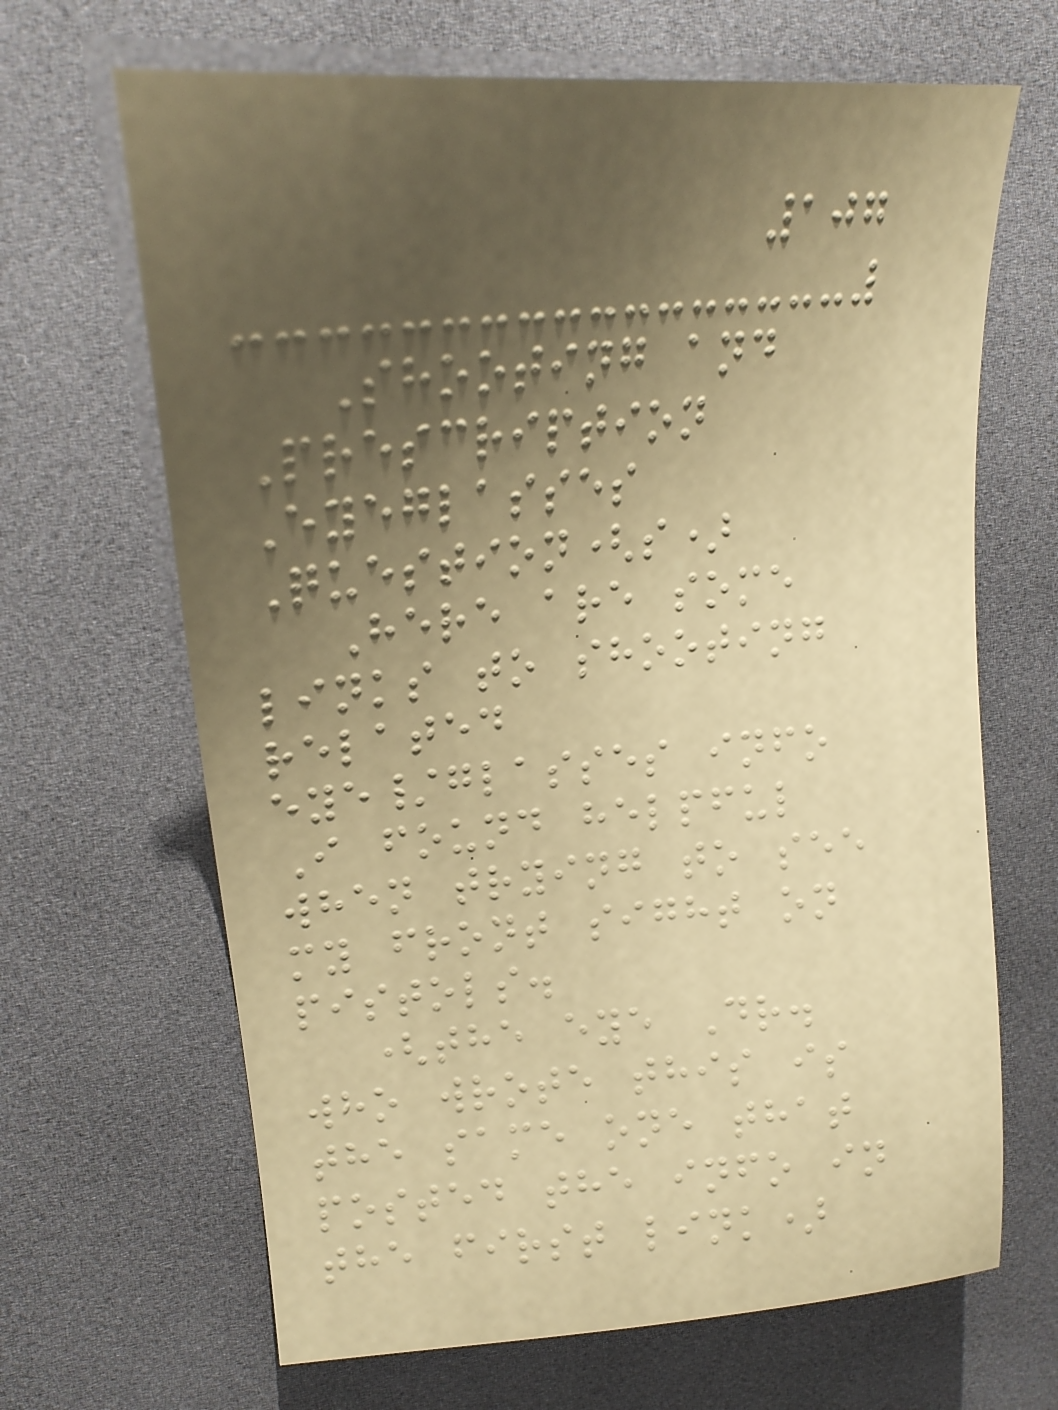107
Shooting and
Prescription
Eyeglasses
Question(s)
Here are some
links to shooting
related
eye/glasses info
I found helpful
when trying to see
my front sight on
pistols.
(the eye Dr.
who wrote this is
the same one that
posted the info in
the first link)
